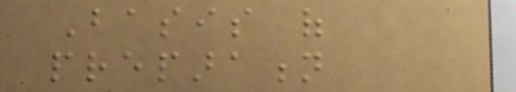Basis of
preparation
